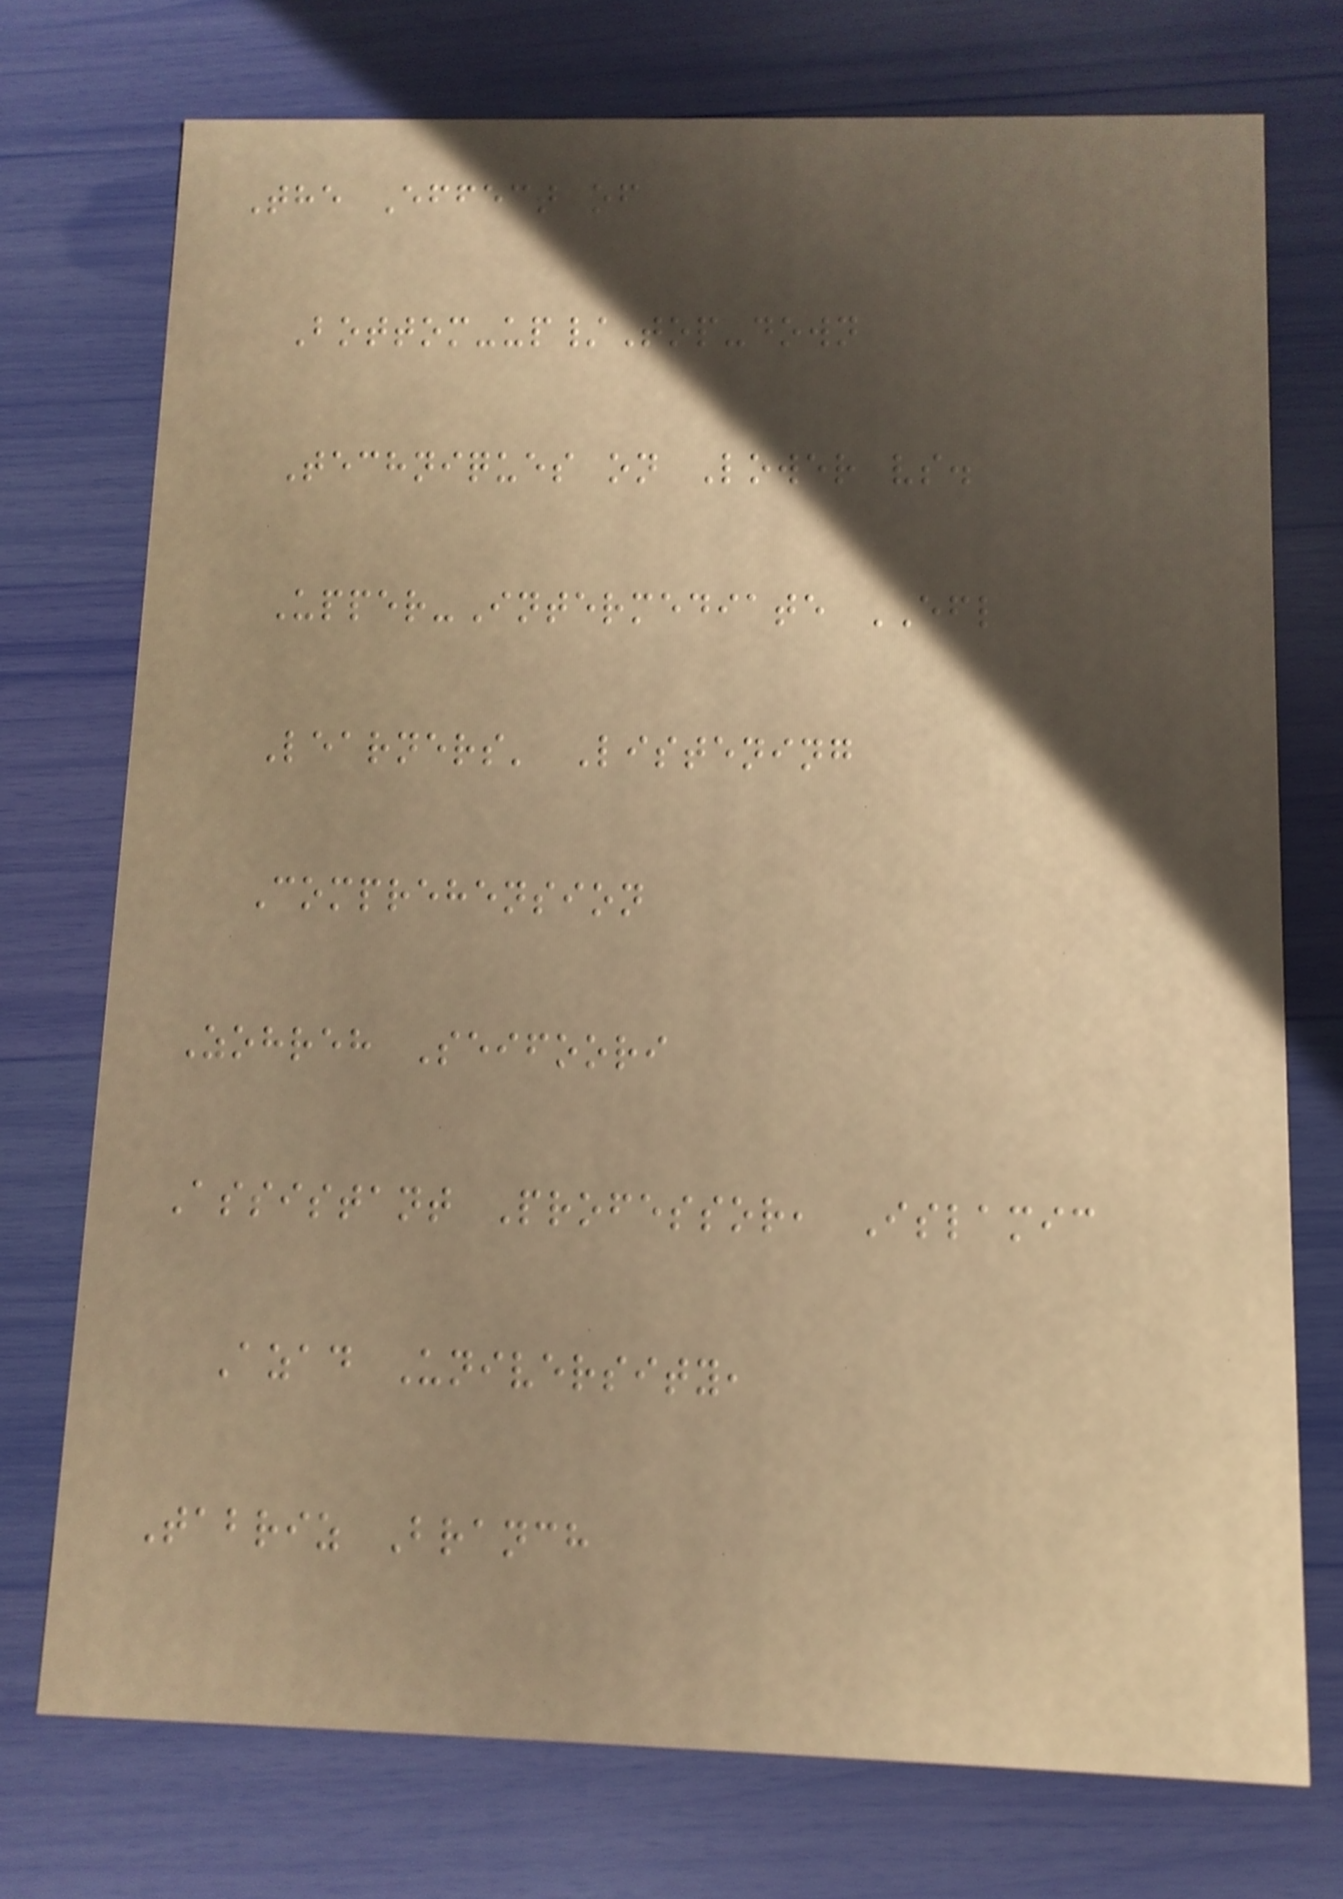The Effect of
Bottom-up/Top-down
Techniques on Lower vs.
Upper-Intermediate EFL
Learners' Listening
Comprehension
Zohreh Seifoori
Assistant Professor, Islamic
Azad University,
Tabriz Branch
